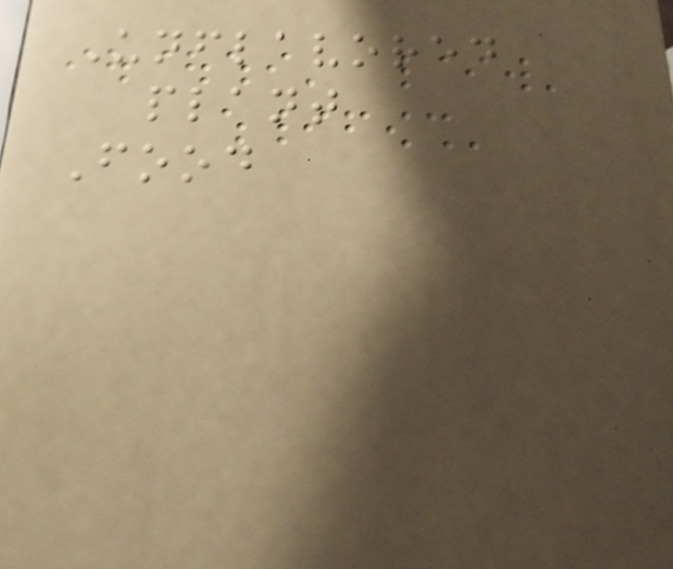Unflavored
plant
Food
